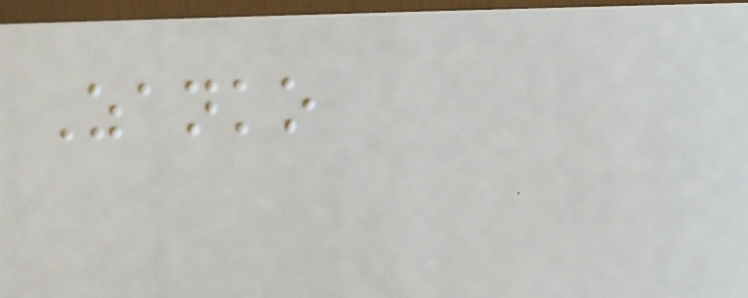Zanko
